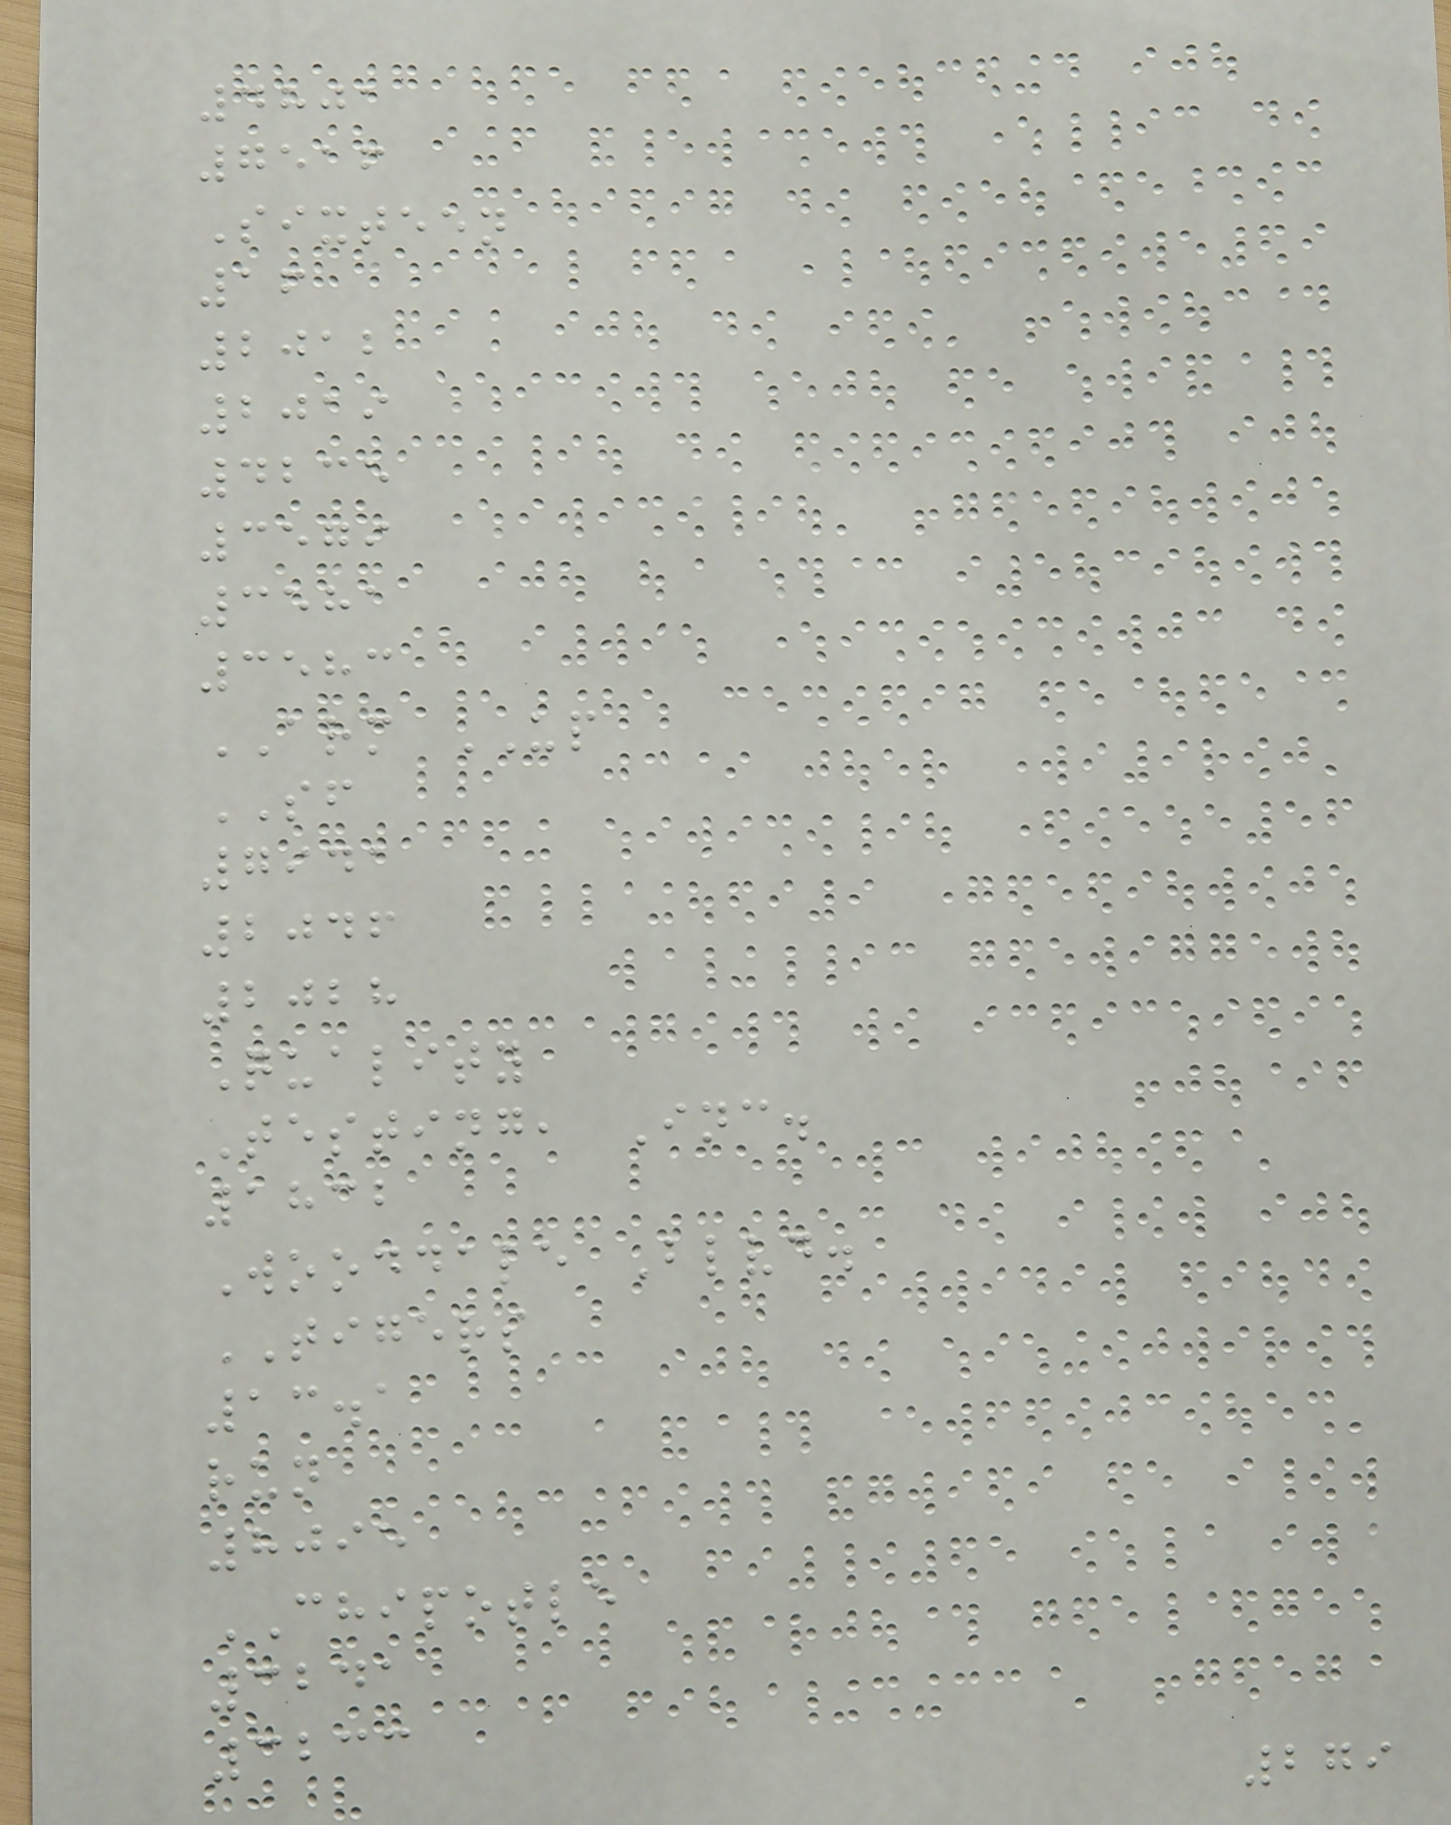4801
7516
Sixteen
16
2012
2019
4235
3579
3581
3583
ARM UP
SF
7941
2046
2028
Quality
Testing, Inc.
1832
Wooddale Blvd.
TIGERS
13.1
run
8095
CHIPOTLE
3241
3233
279
